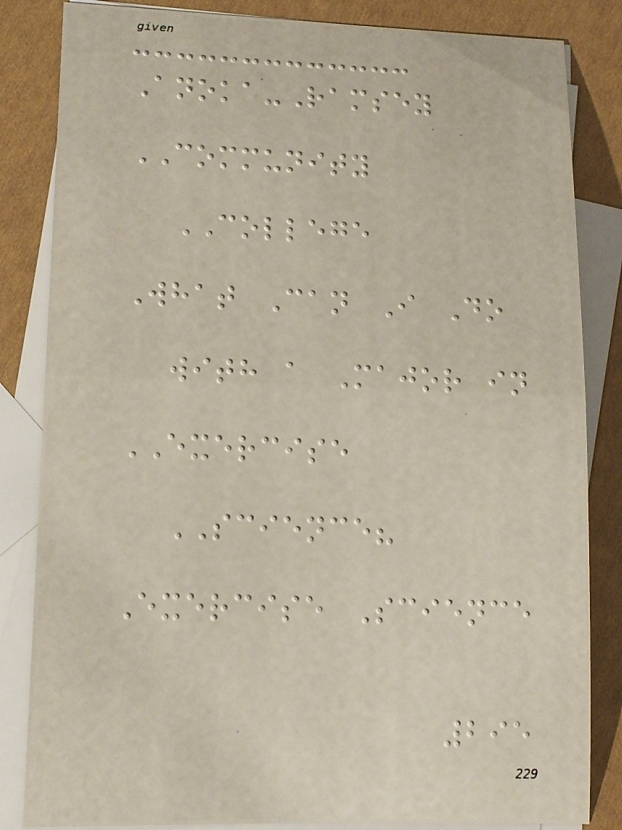Anoka-Ramsey
COMMUNITY
COLLEGE
What Can I Do
with a Major in
EXERCISE
SCIENCE?
Exercise Science
295
